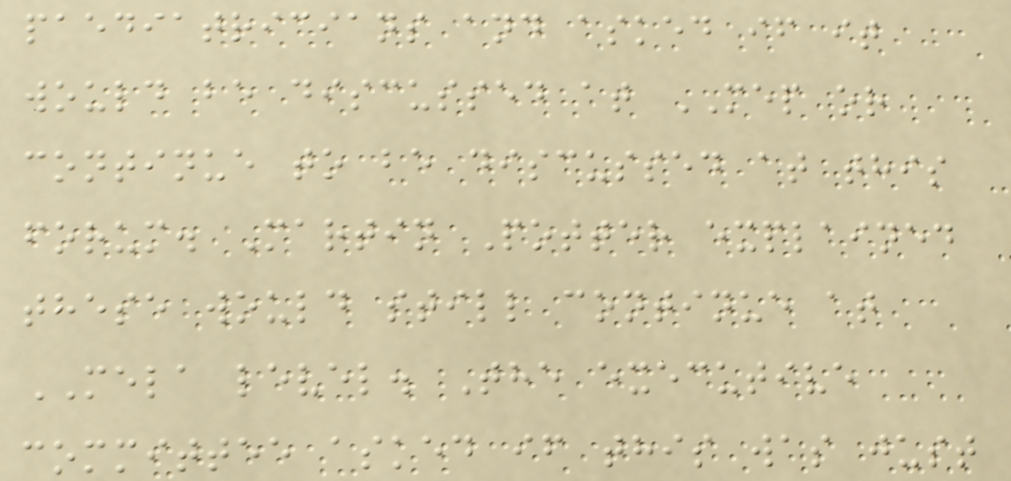paediatricians and asked if it
would be discussed at MEP or
continue to be discussed at this
forum. Martin Potter explained
these would still continue at
MELA level. The executive
committee asked if this was just
